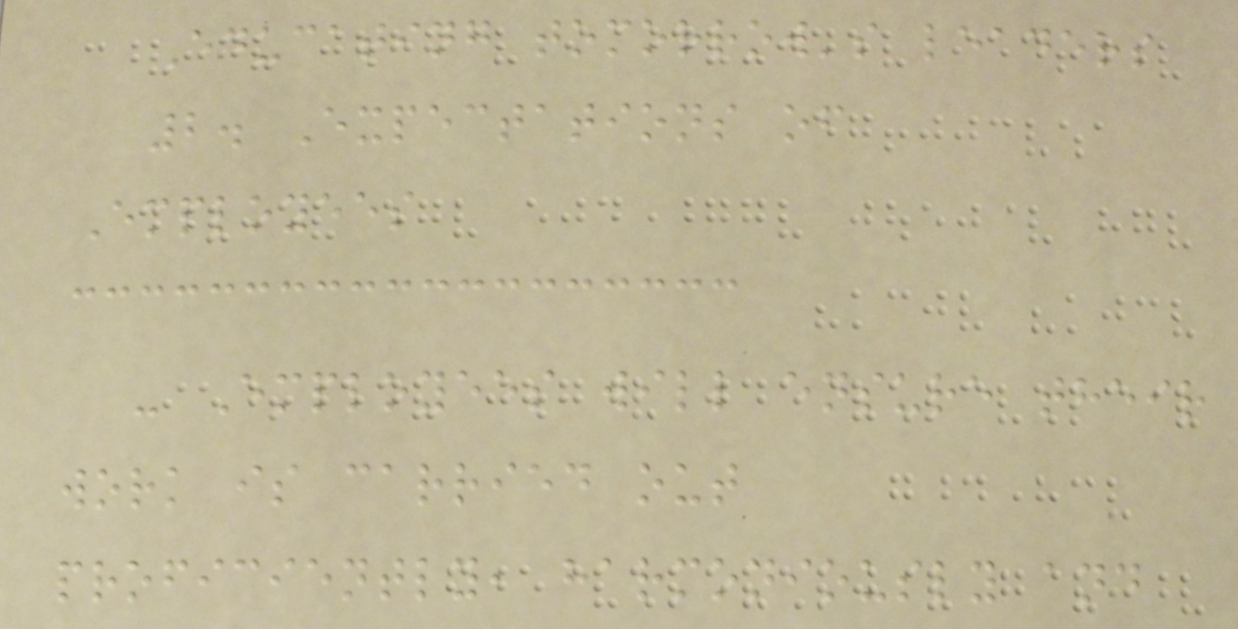Educating tomorrow's leaders
2. Expectations of
Employees
- Employees will ensure their
work is carried out
proficiently, harmoniously and
